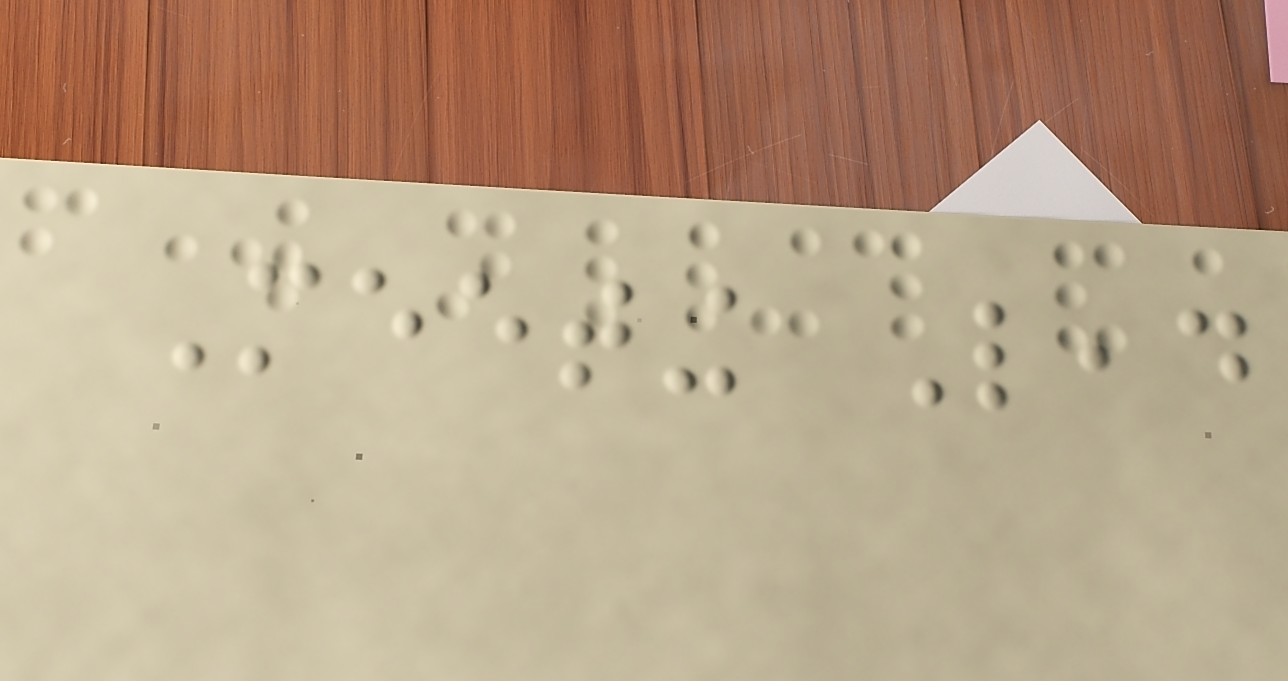Meeting Lead
